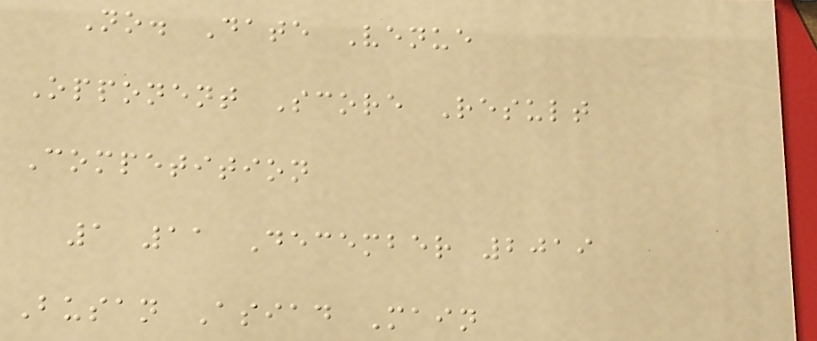No. Date Venue
Opponent Score Result
Competition
1 11 December 2019
Busan Asiad Main
